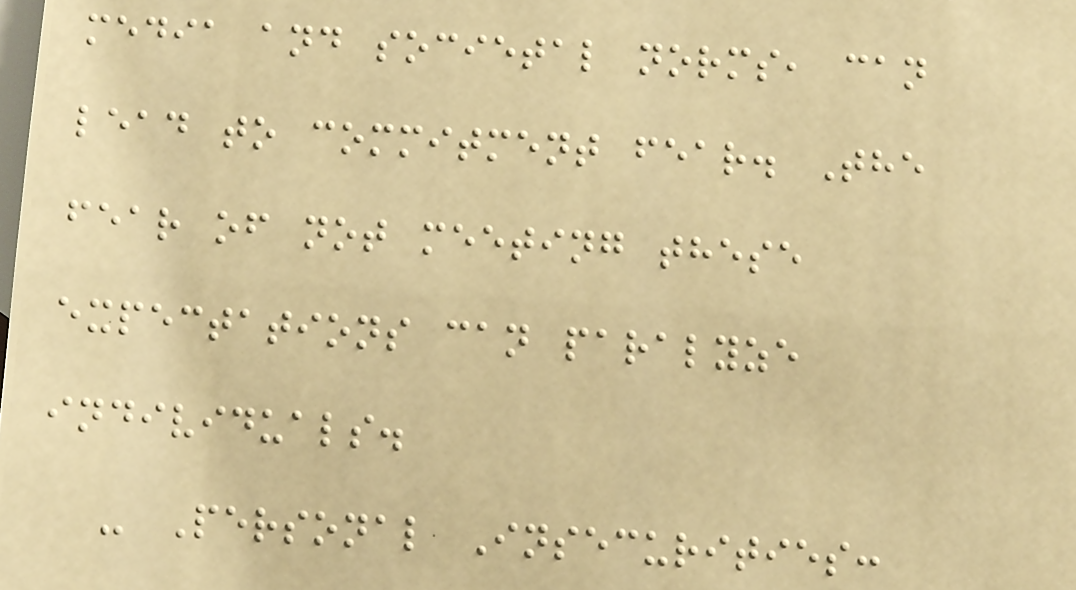media and societal norms, can
lead to commitment fear. The
fear of not meeting these
expectations can paralyze
individuals.
- Personal Insecurities:
